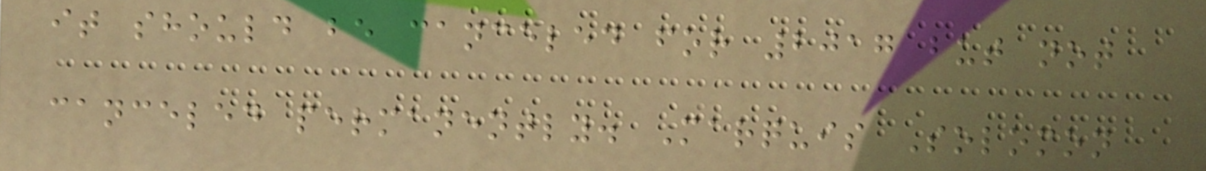it should be canceled for 2017 but not
canceled permanently. Marquis Solomon
